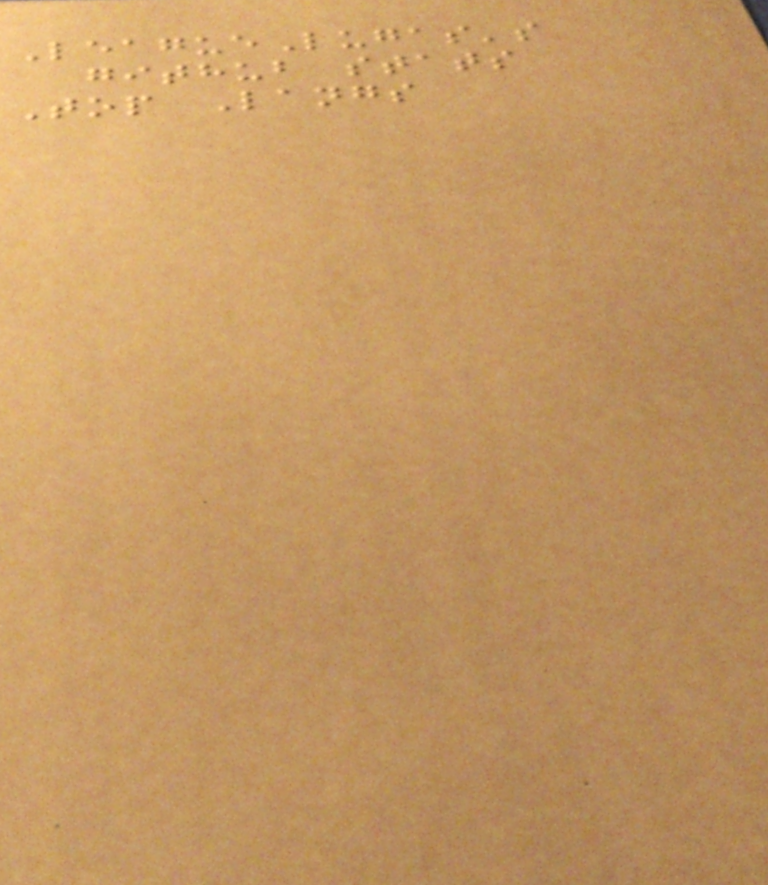LeagueLugas's
github stats
Top Langs
